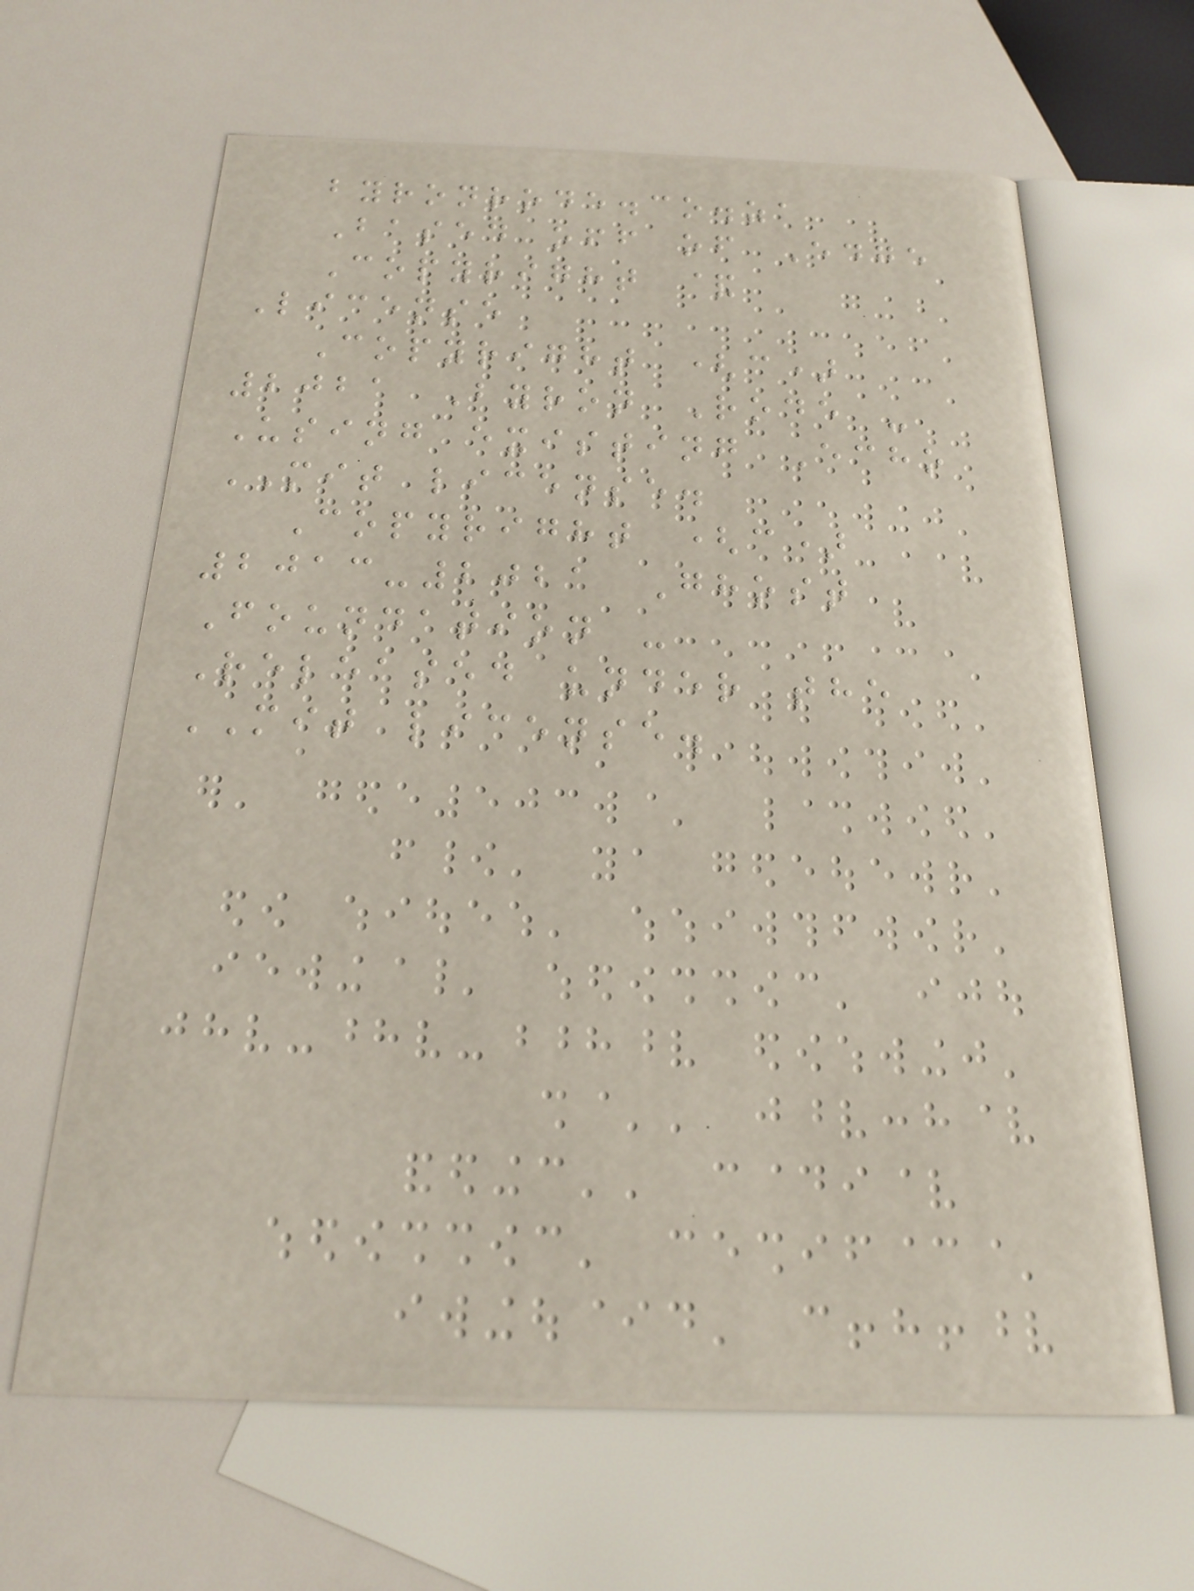byronrode.co.za
Based off of Edge
Copyright &
License
Copyright (c)
2021 Byron Rode -
Using existing Echo
MIT license.
Copyright (c)
2013-2021 Ghost
Foundation -
Released under the
MIT license.
